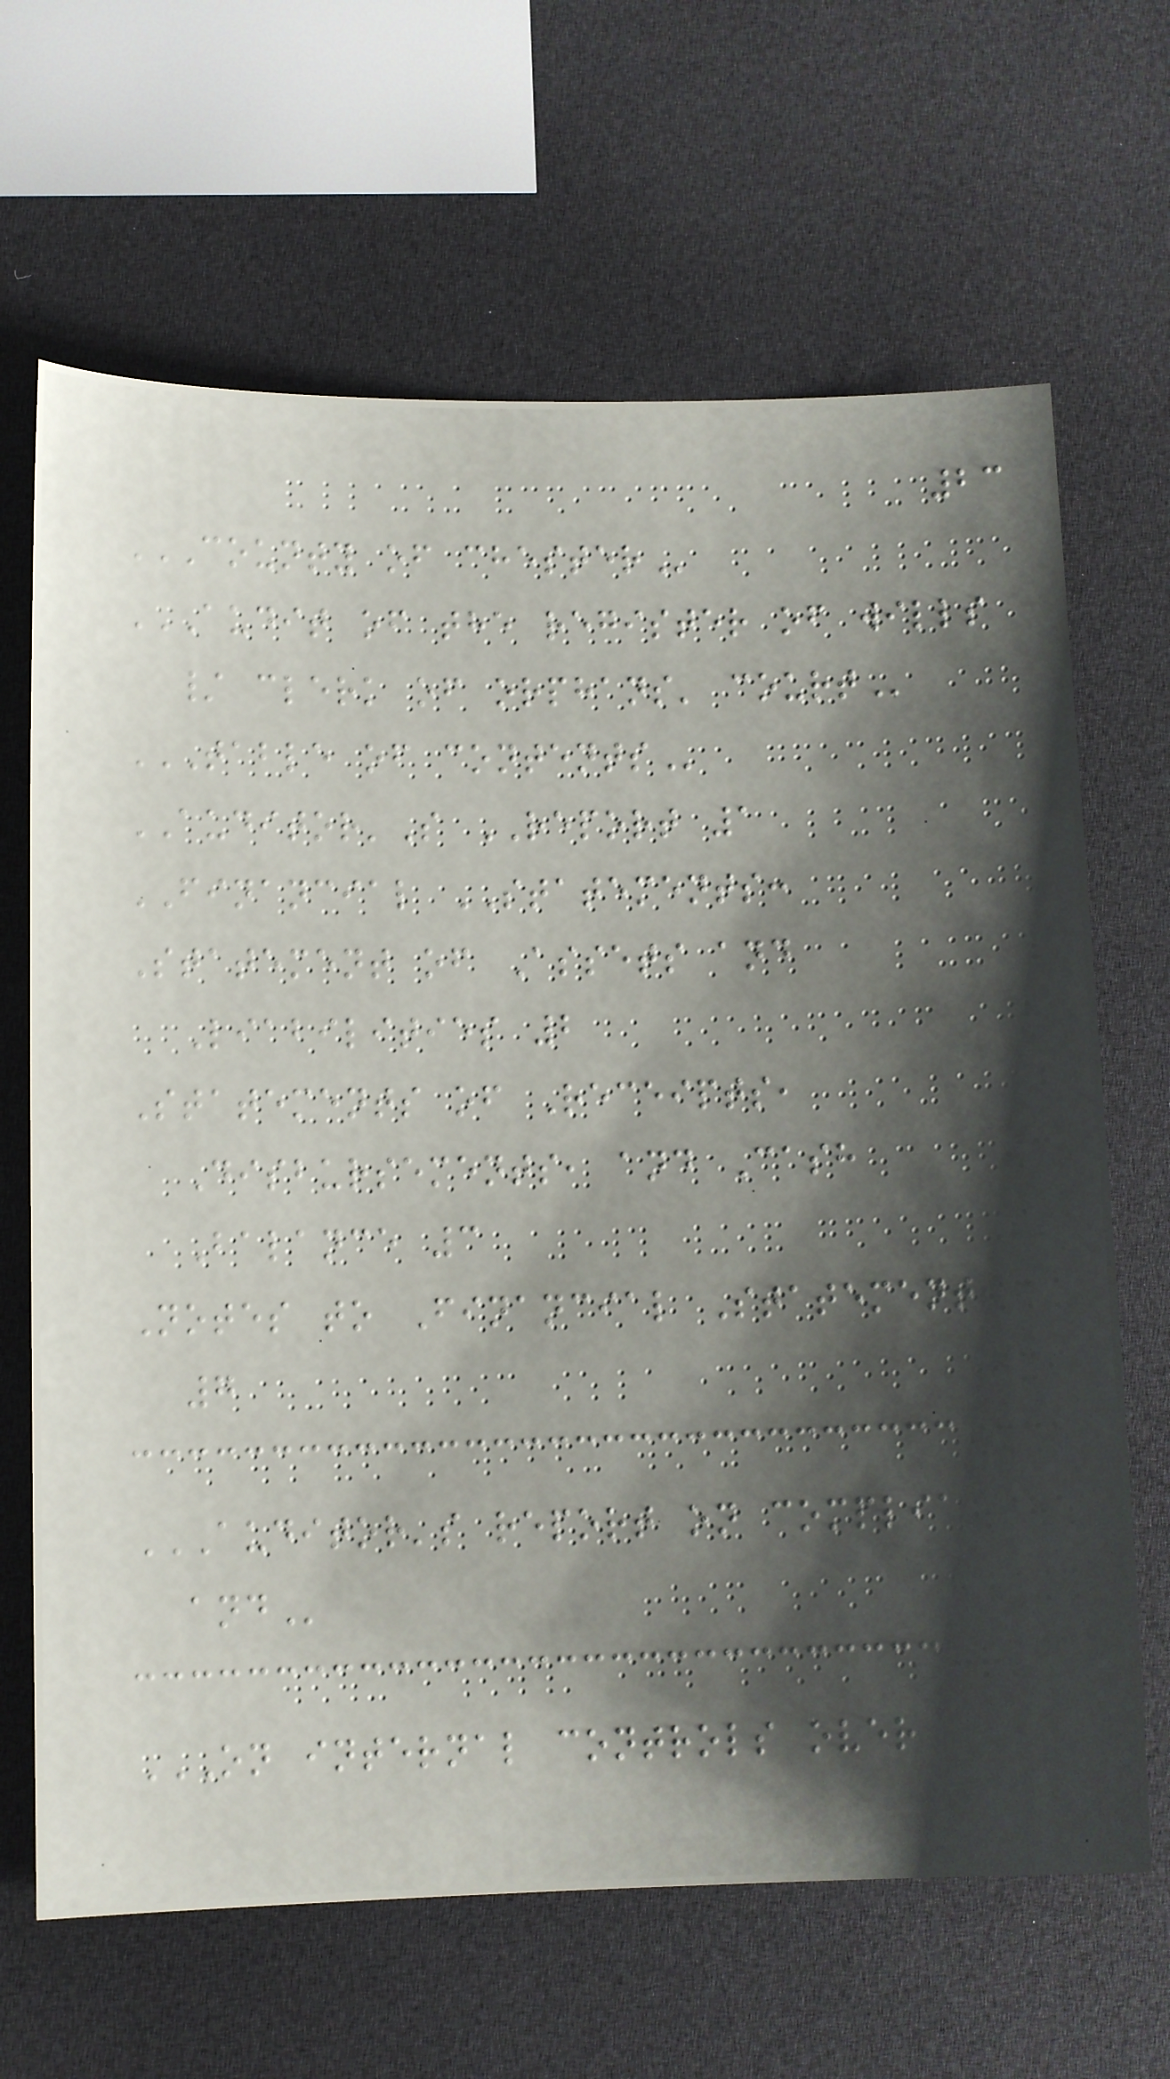23
COUNTY OF CHESTER
AUDIT OF THE REGISTER OF WILLS
/ CLERK OF ORPHANS' COURT
TABLE OF CONTENTS
AUDITOR'S REPORT 1
FINANCIAL STATEMENTS:
Statement of Assets and
Liabilities 2
Statements of Receipts,
Disbursements, and Cash
Balance 3
Notes to Financial Statements
7
AUDITOR'S REPORT ON COMPLIANCE
AND
ON INTERNAL CONTROLS OVER
